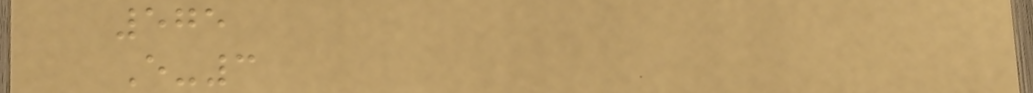575
E-3
